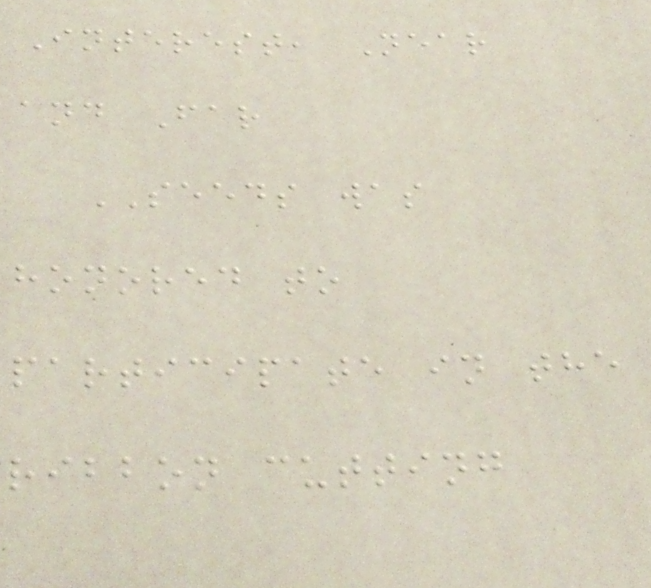Interest, Near
and Far
SEEDS was
honored to
participate in the
ribbon cutting
